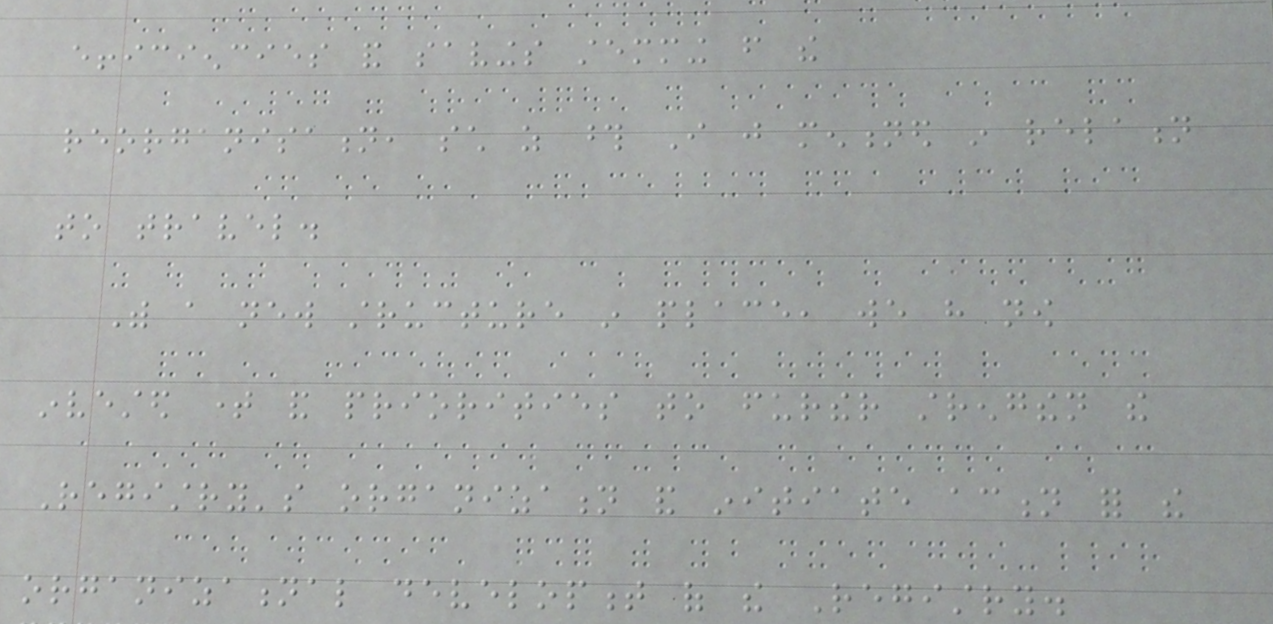efficiencies and savings stemming from the
reorganisation, such as those I just mentioned in relation
to travel.
With a new structure in place, we have now
invested time and priorities to further strengthen the
Registry's organization and initiate action for the
organizational development of the Registry.
